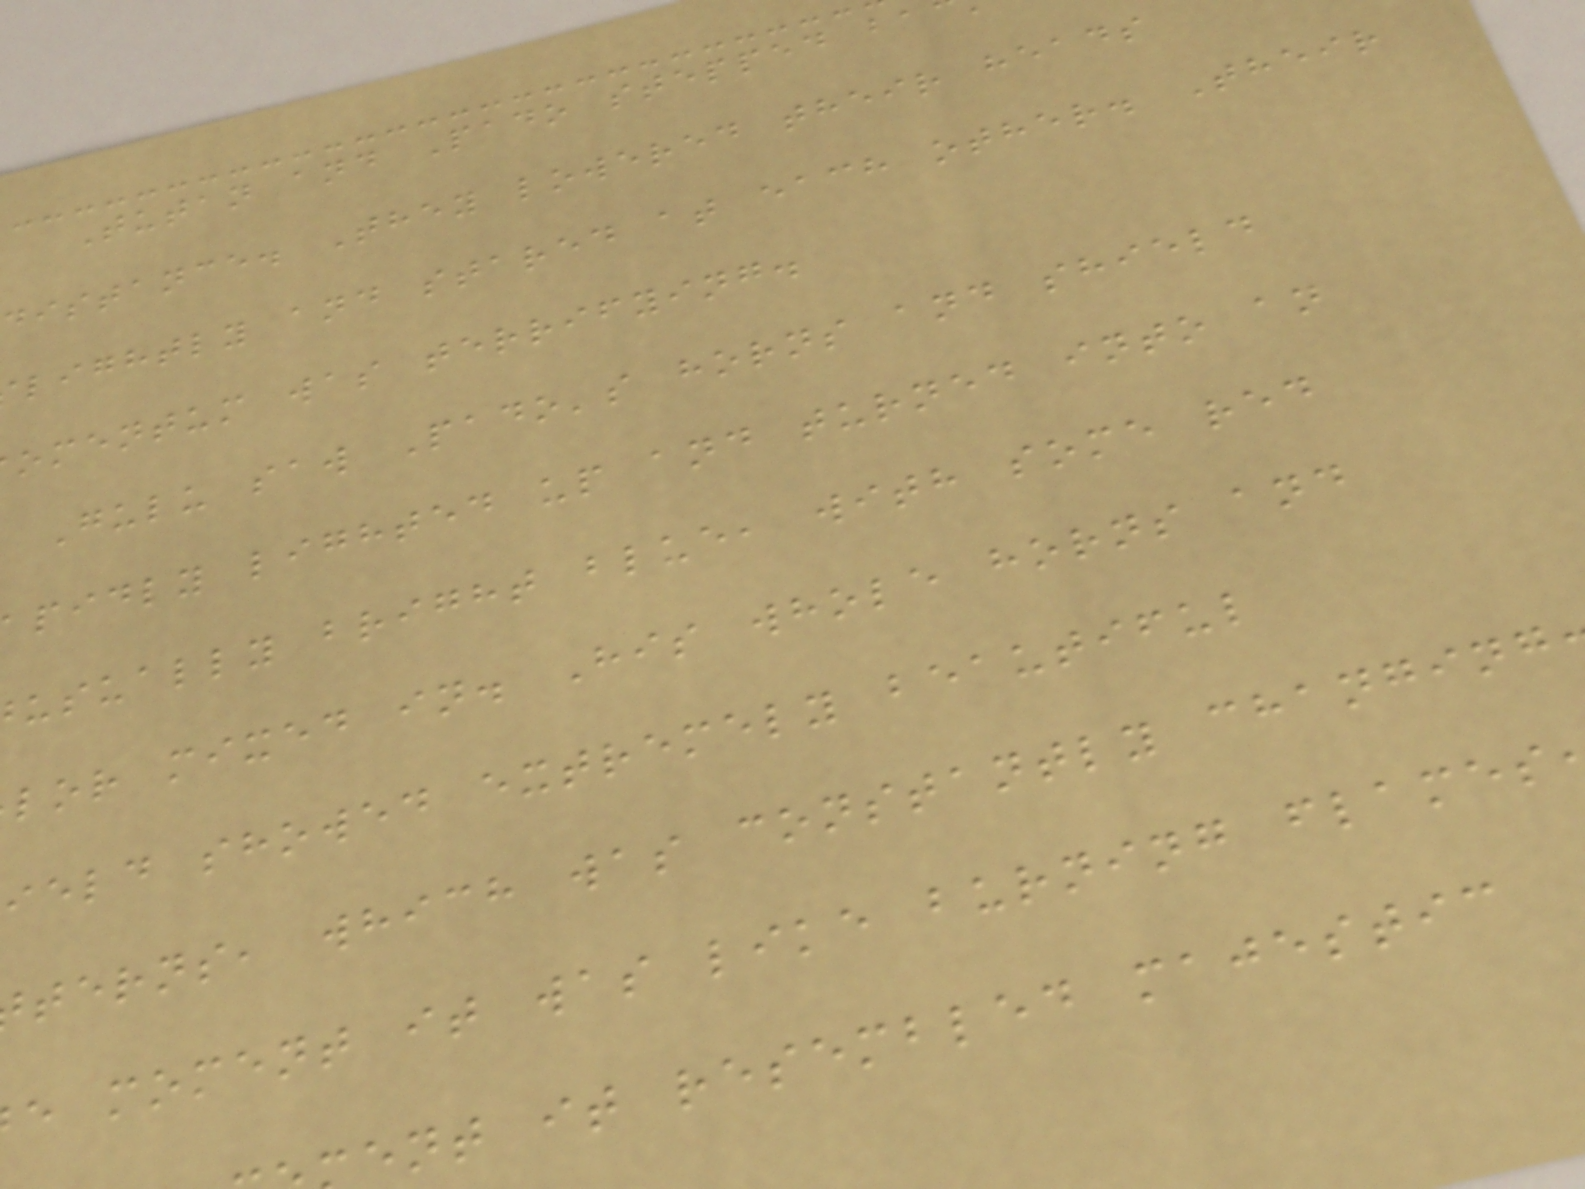Tutan and Pado stepped ba
distance. They lowered their heads
lightly and stared at each other. Their
omentum was terrifying.
Gulu saw Pado's horns and shield
pidly lighted up and turned into an
usually bright blue, with some red
lor mixed in. His whole horns and
ield showed extremely beautiful
terns, which was constantly changing
e moment it was like burning flames
ent it resembled majestic
